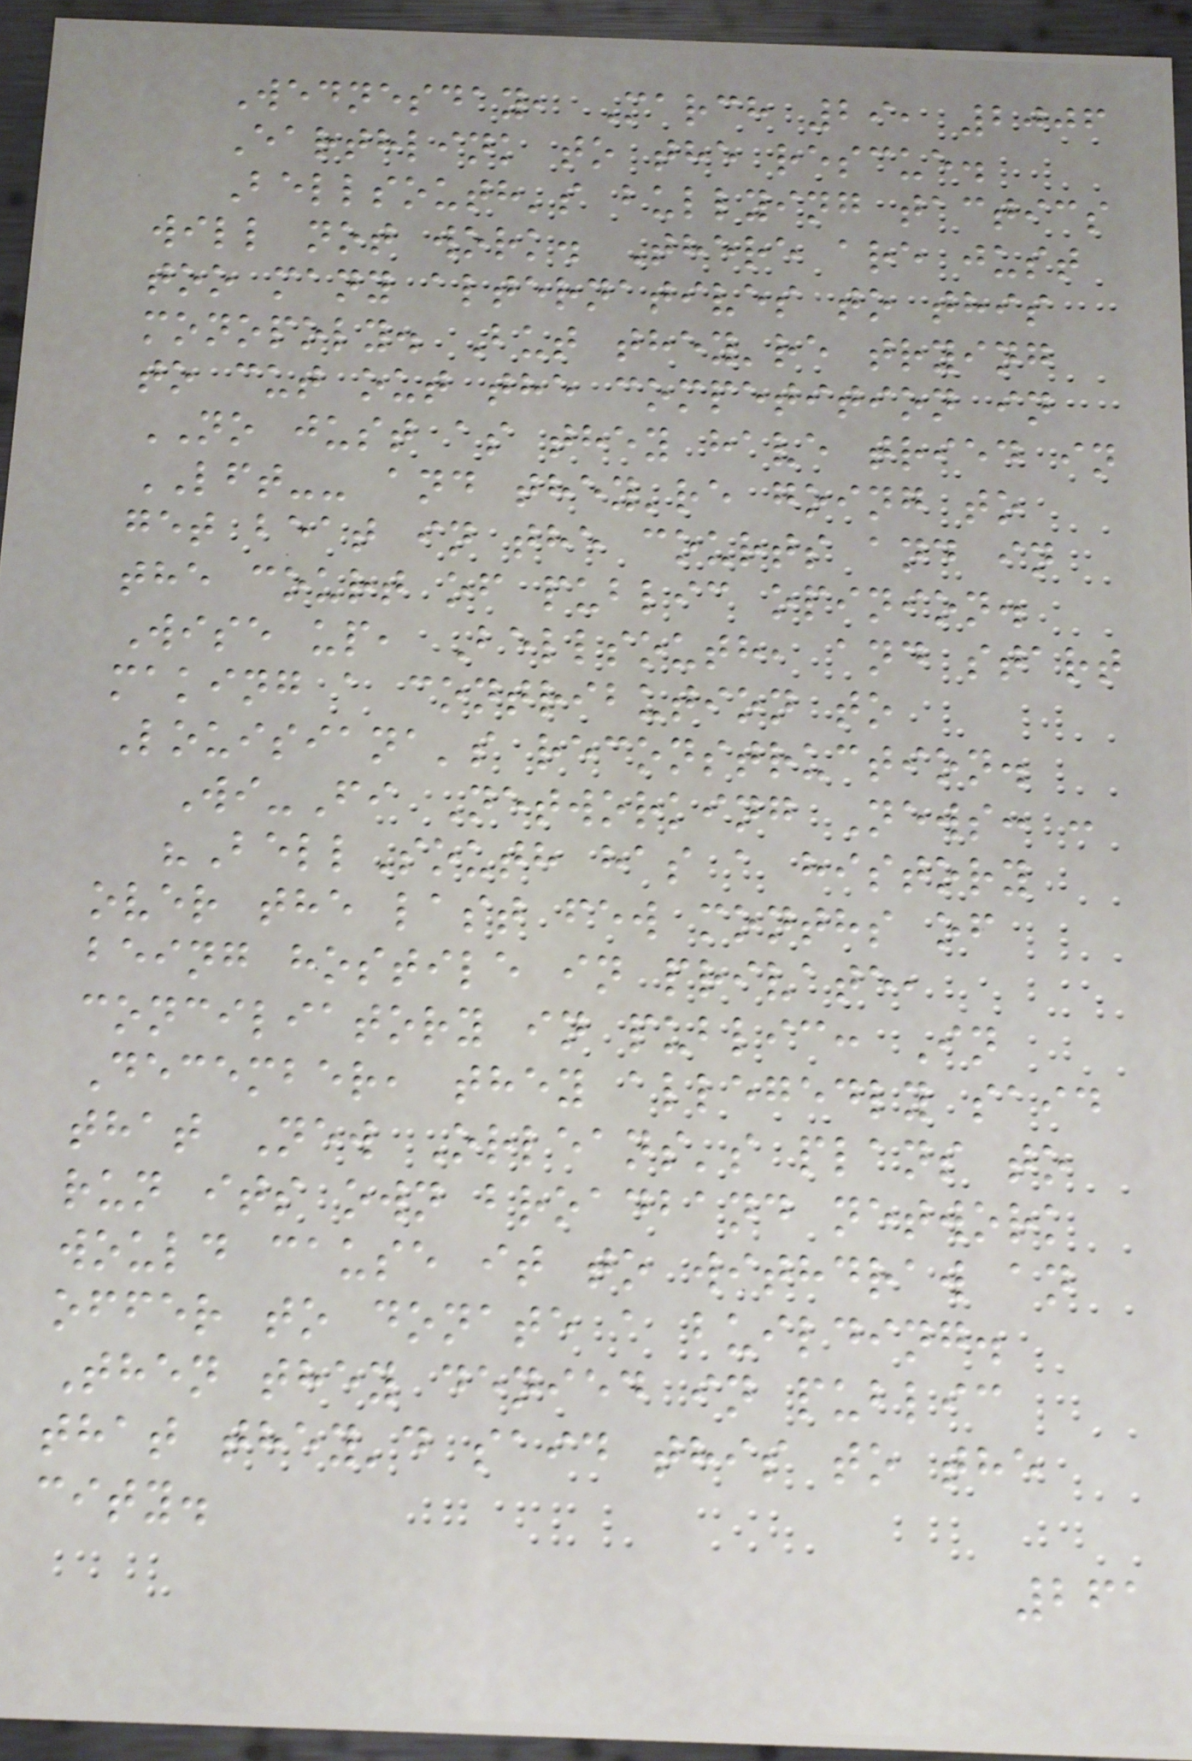Wednesday, March 29, 2006
Earthlink to the rescue.
Bellsouth's bullying tactics
will not work. There are just
too many alternatives to this
monopoly. But they're trying
to cut out the competition in
NO just as they have tried in
LFT-- and they're going to
get beat in the courts and in
the court of public opinion.
Wise up, Bellsouth, and start
making a contribution to
Louisiana's reconstruction.
Wi-Fi Networking News: :
"BellSouth has a history
over the last few months of
being hostile in private,
conciliatory in public: In
December, they allegedly said
that New Orleans's plans to
run its own broadband network
would cause it to withdraw an
offer to donate a building.
Then they denied in public
that they'd said this to the
city.
261
